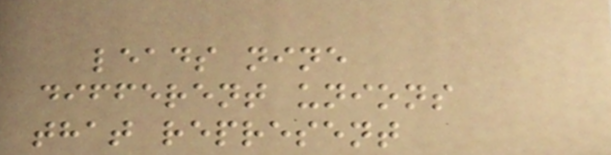leads nine
different unions
that represent
